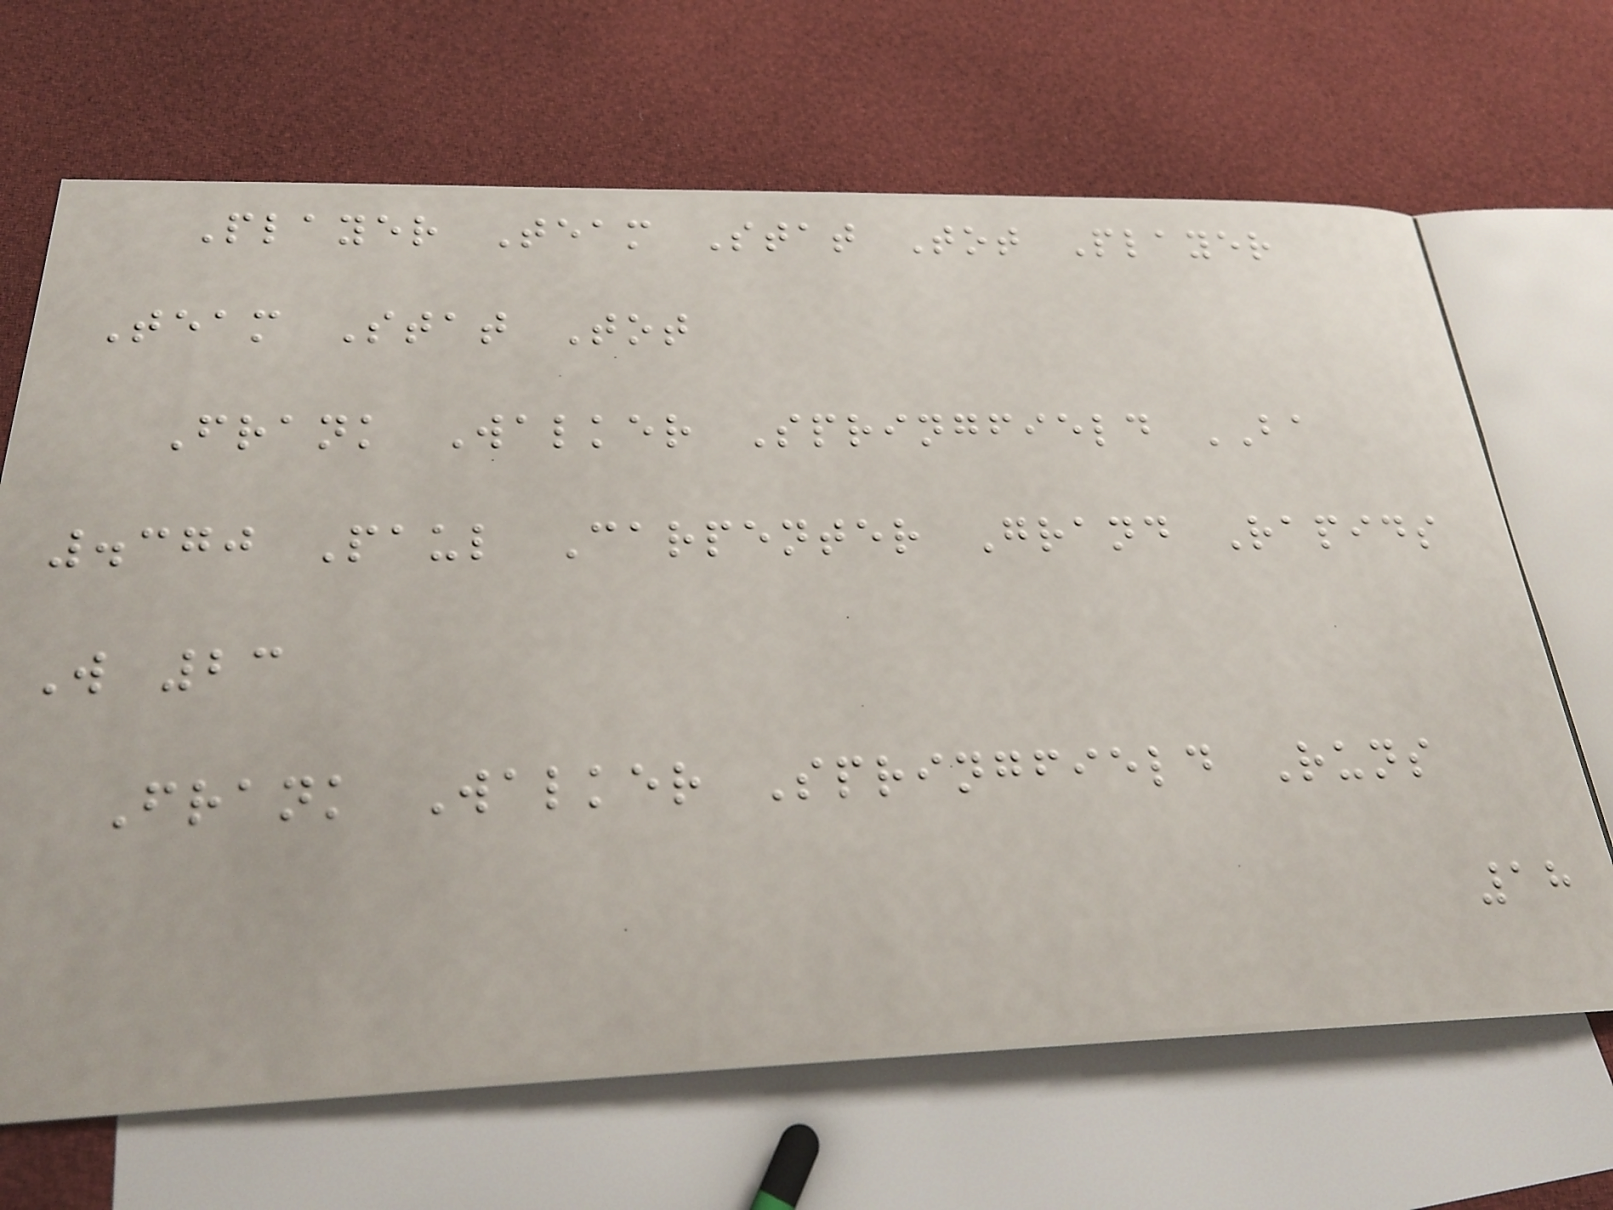Player Team Stat Tot Player
Team Stat Tot
Frank Walker Springfield BA
.370 Paul Carpenter Grand Rapids
W 23
Frank Walker Springfield Runs
18
